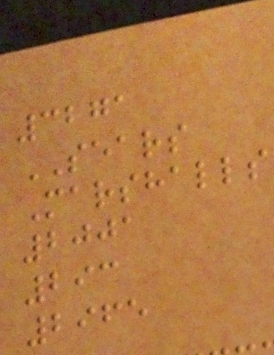3271
SEARS
Marshalls
2001
293
2965
